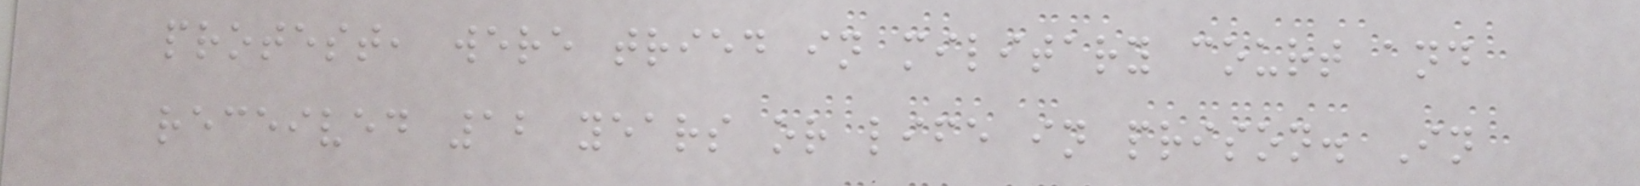protest, were tried in military court and
received 12 years or life in prison. In
